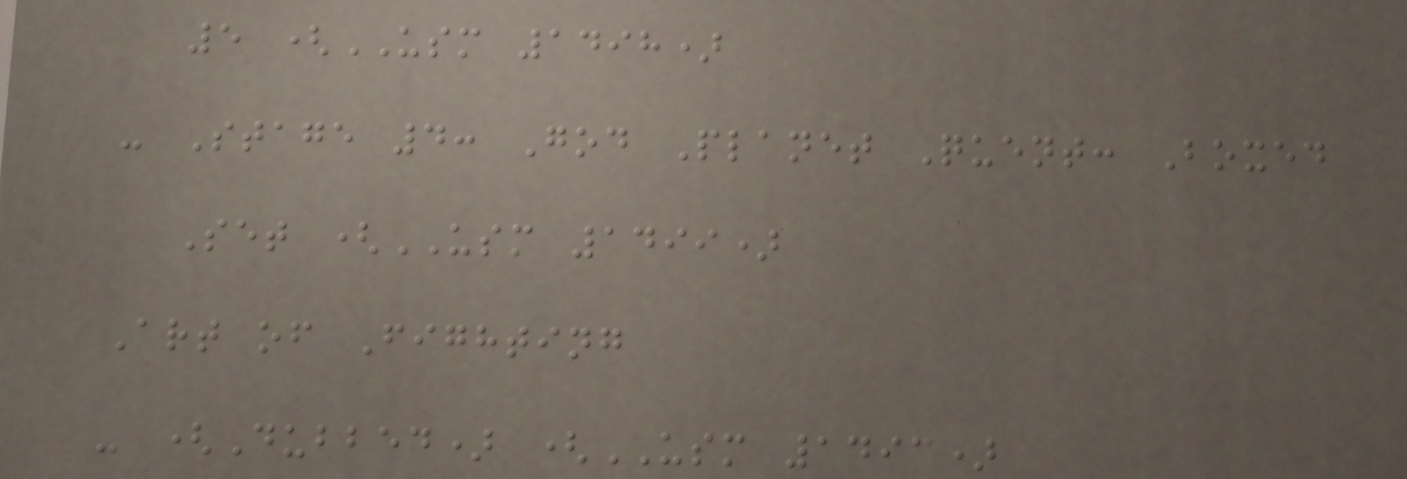5 (USM 1498)
- Stage 4: God Planet Quent: Boxed
Set (USM 1499)
Art of Fighting
- (Dubbed) (USM 1493)
